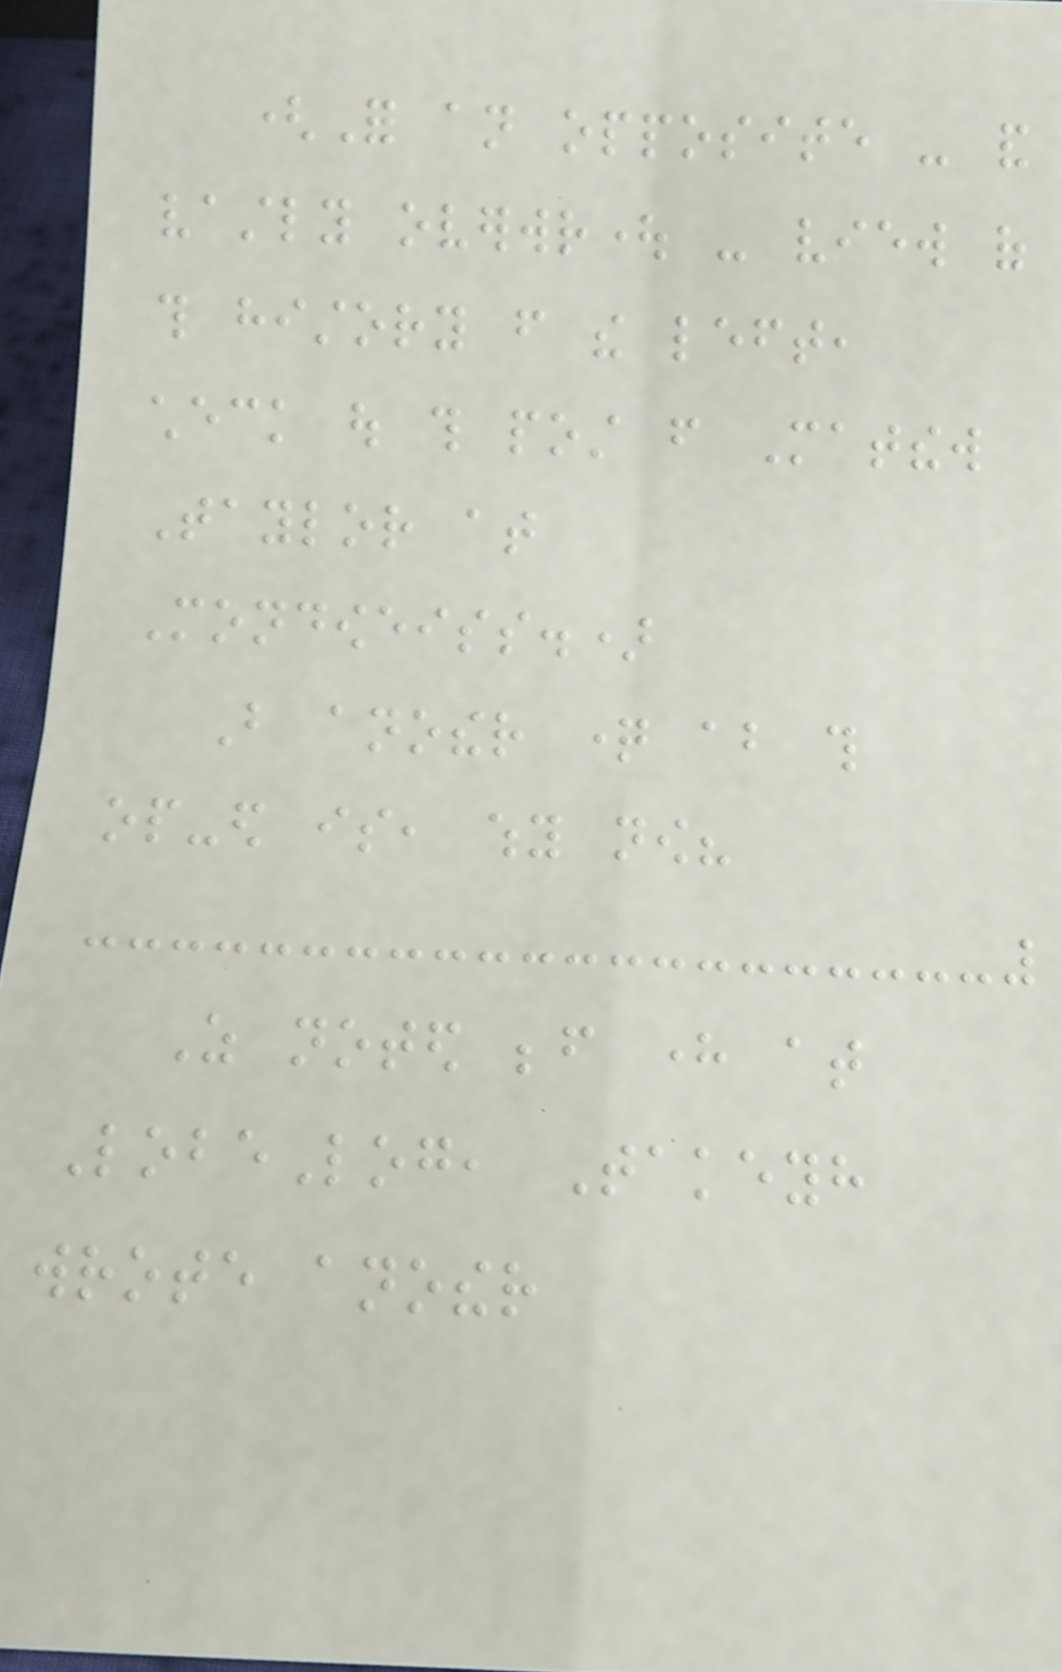(For an opposite - and
vastly overwrought - view of
this history from the left,
check out this post from Matthew
Taylor at
Mondoweiss.)
But another question about this
op-ed is, why now?
As noted before here at
LobeLog, Takeyh
wrote another
